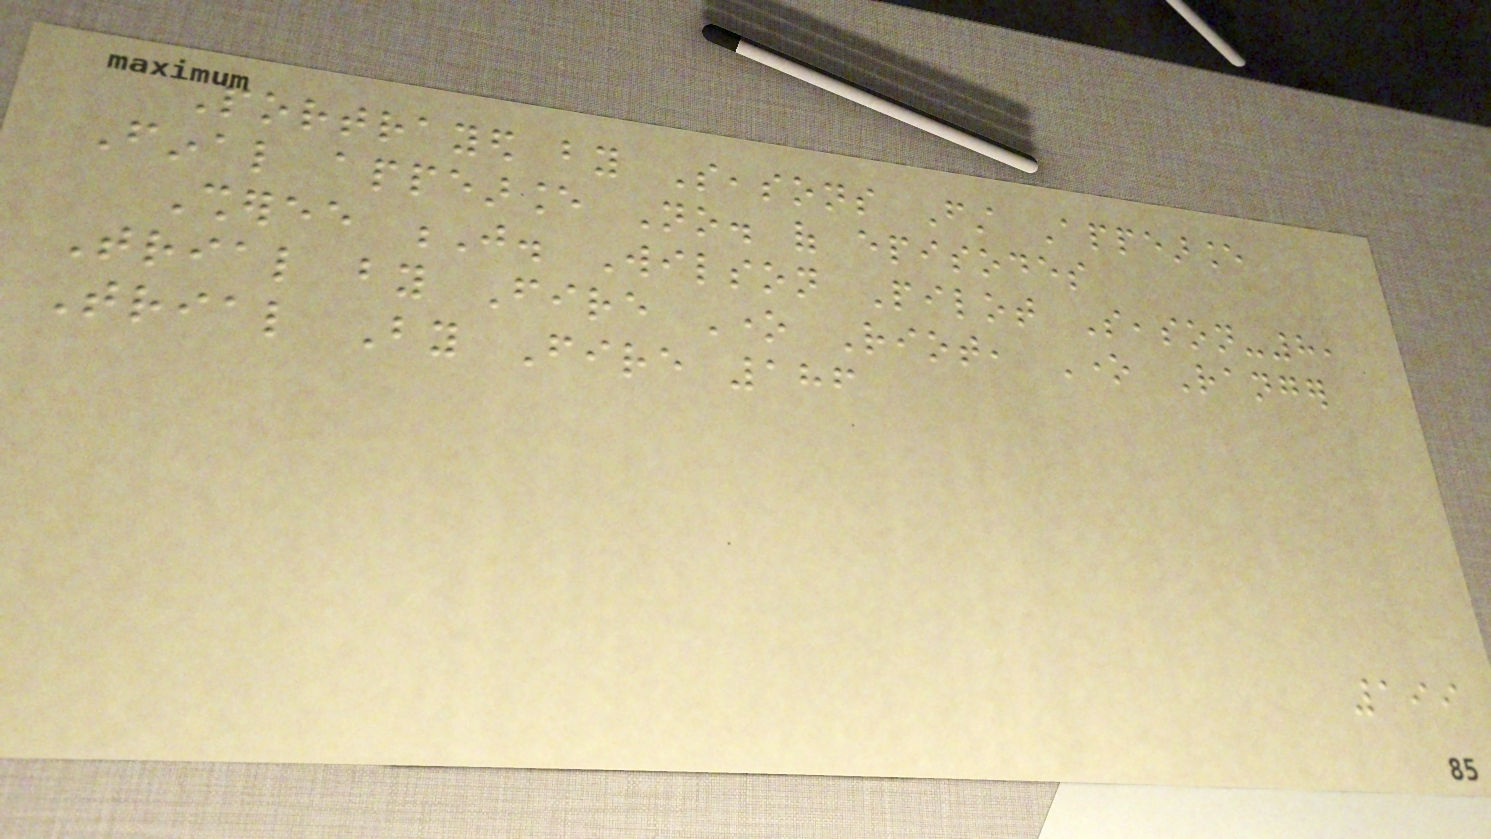Portrayed by Seasons First Appearance
Final appearance No. of episodes
Sheree J. Wilson Pilot Season-8,
Trial by Fire One Riot, One Ranger
Trial By Fire 186
199
